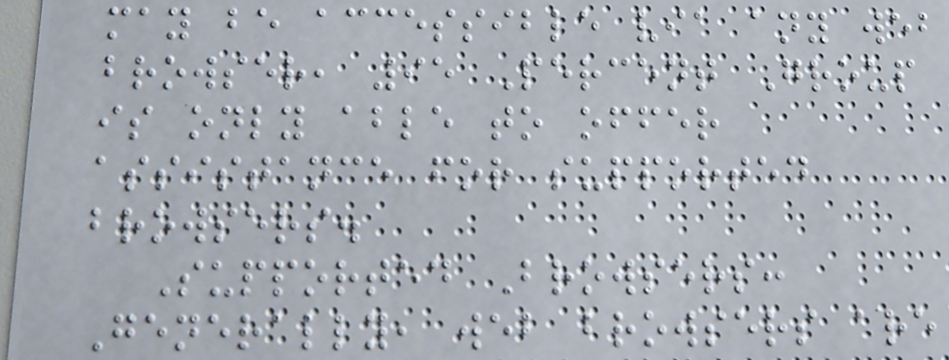may be accessible via any web
browser, 95 Percent Group
is only able to offer
assistance for supported
browsers.
Supported Browsers:
Generally, web browsers are
